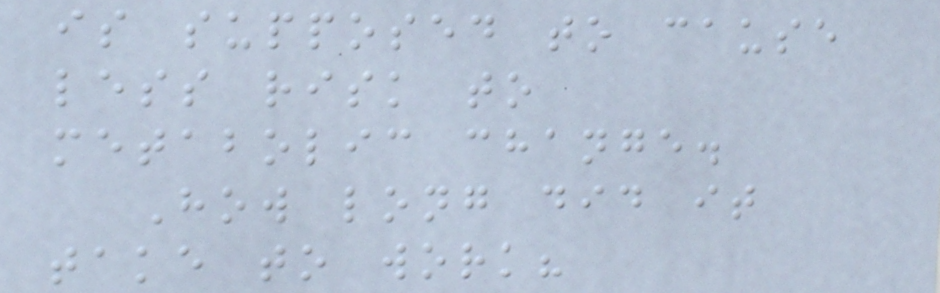is supposed to cause
less risk to
metabolic change.
How long did it
take to work?
